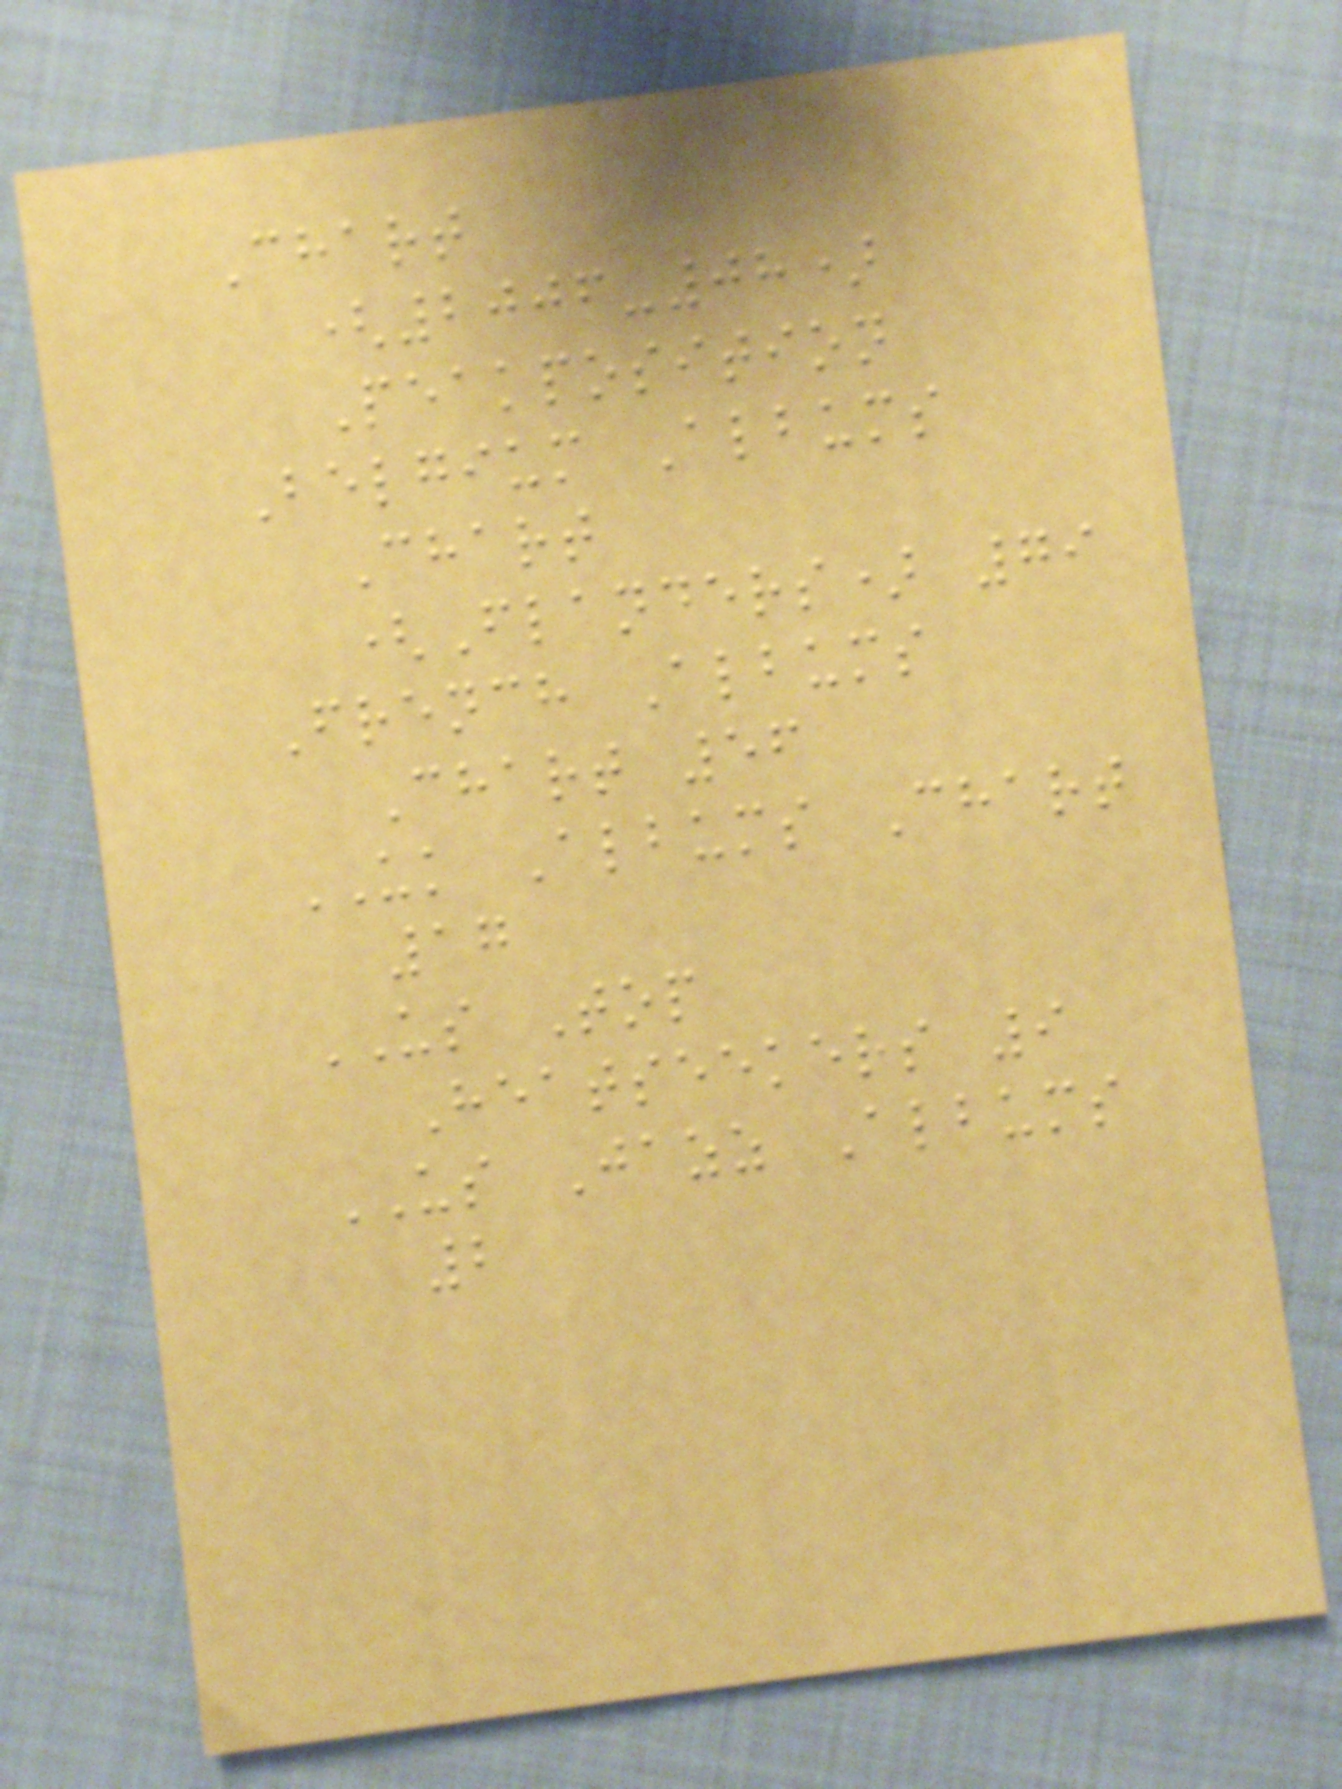Chart
(2006-08)
Peakposition
Belgium Albums
Chart
(Flanders) 79
French Albums
Chart 56
UK Albums Chart
17
US Top
Heatseekers 9
US Jazz Albums
2
